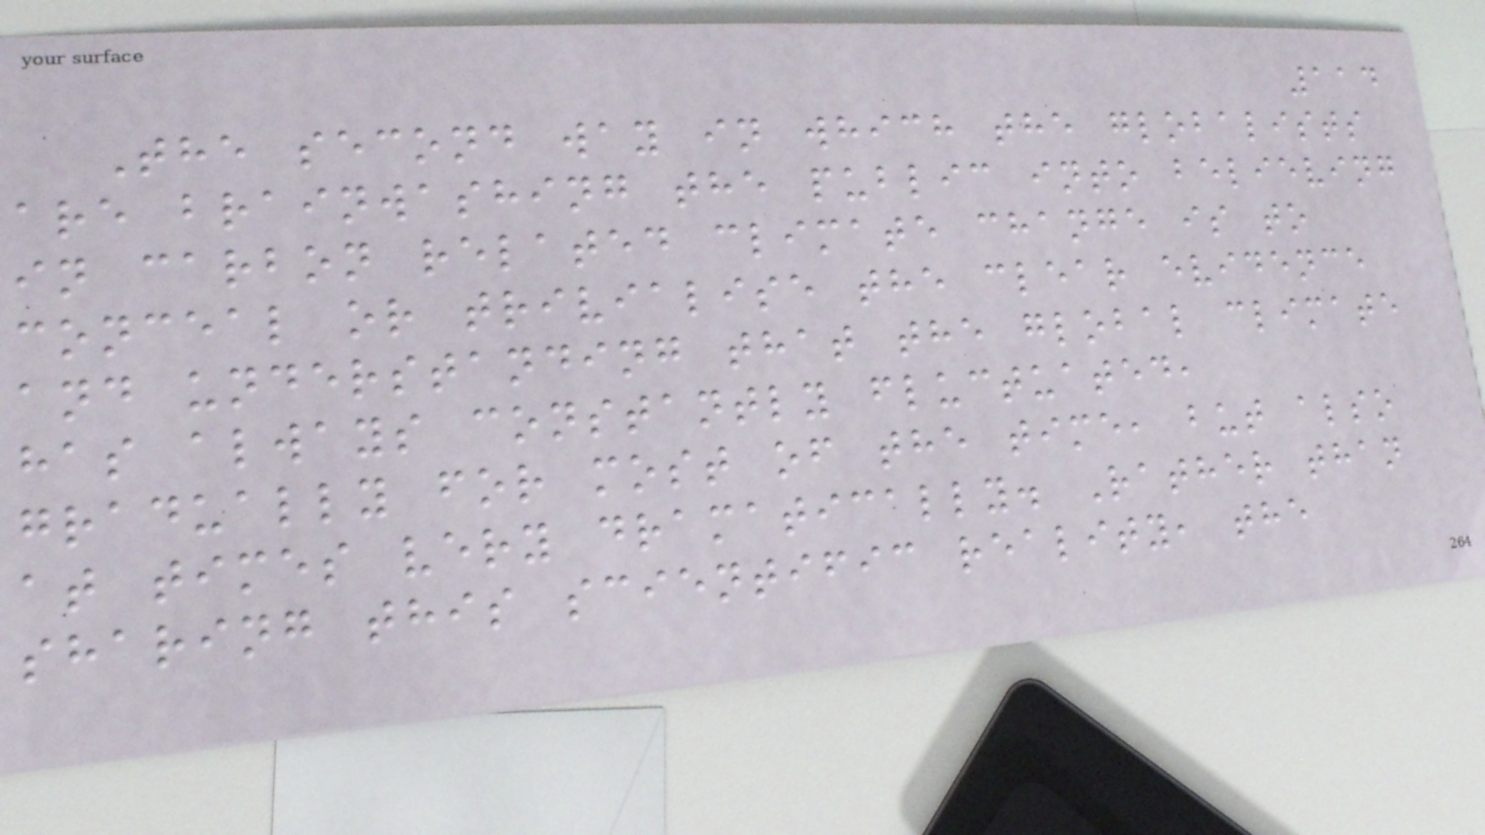114
The second way in which the globalists
are brainwashing the public into believing
in carbon related climate change is to
conceal or trivialise the clear evidence
and understanding that the global climate
has always constantly fluctuated,
gradually for most of the time, but also
at times very dramatically. Rather than
sharing this scientific reality, the
